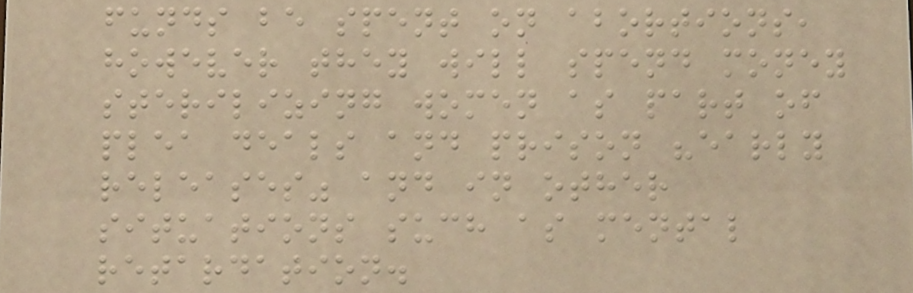funds be spent on abortions,
however they will spend money
sterilizing women as part of
plea deals and prison "early
releases" and in other
situations such as mental
retardation.
